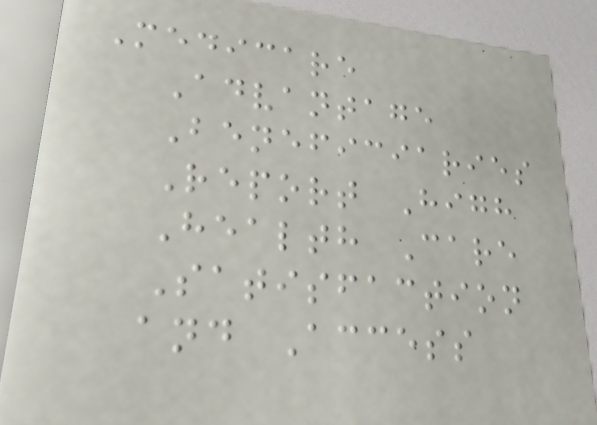Medicare
Advantage
Beneficiaries
Report High
Health Care
Satisfaction
and Access
